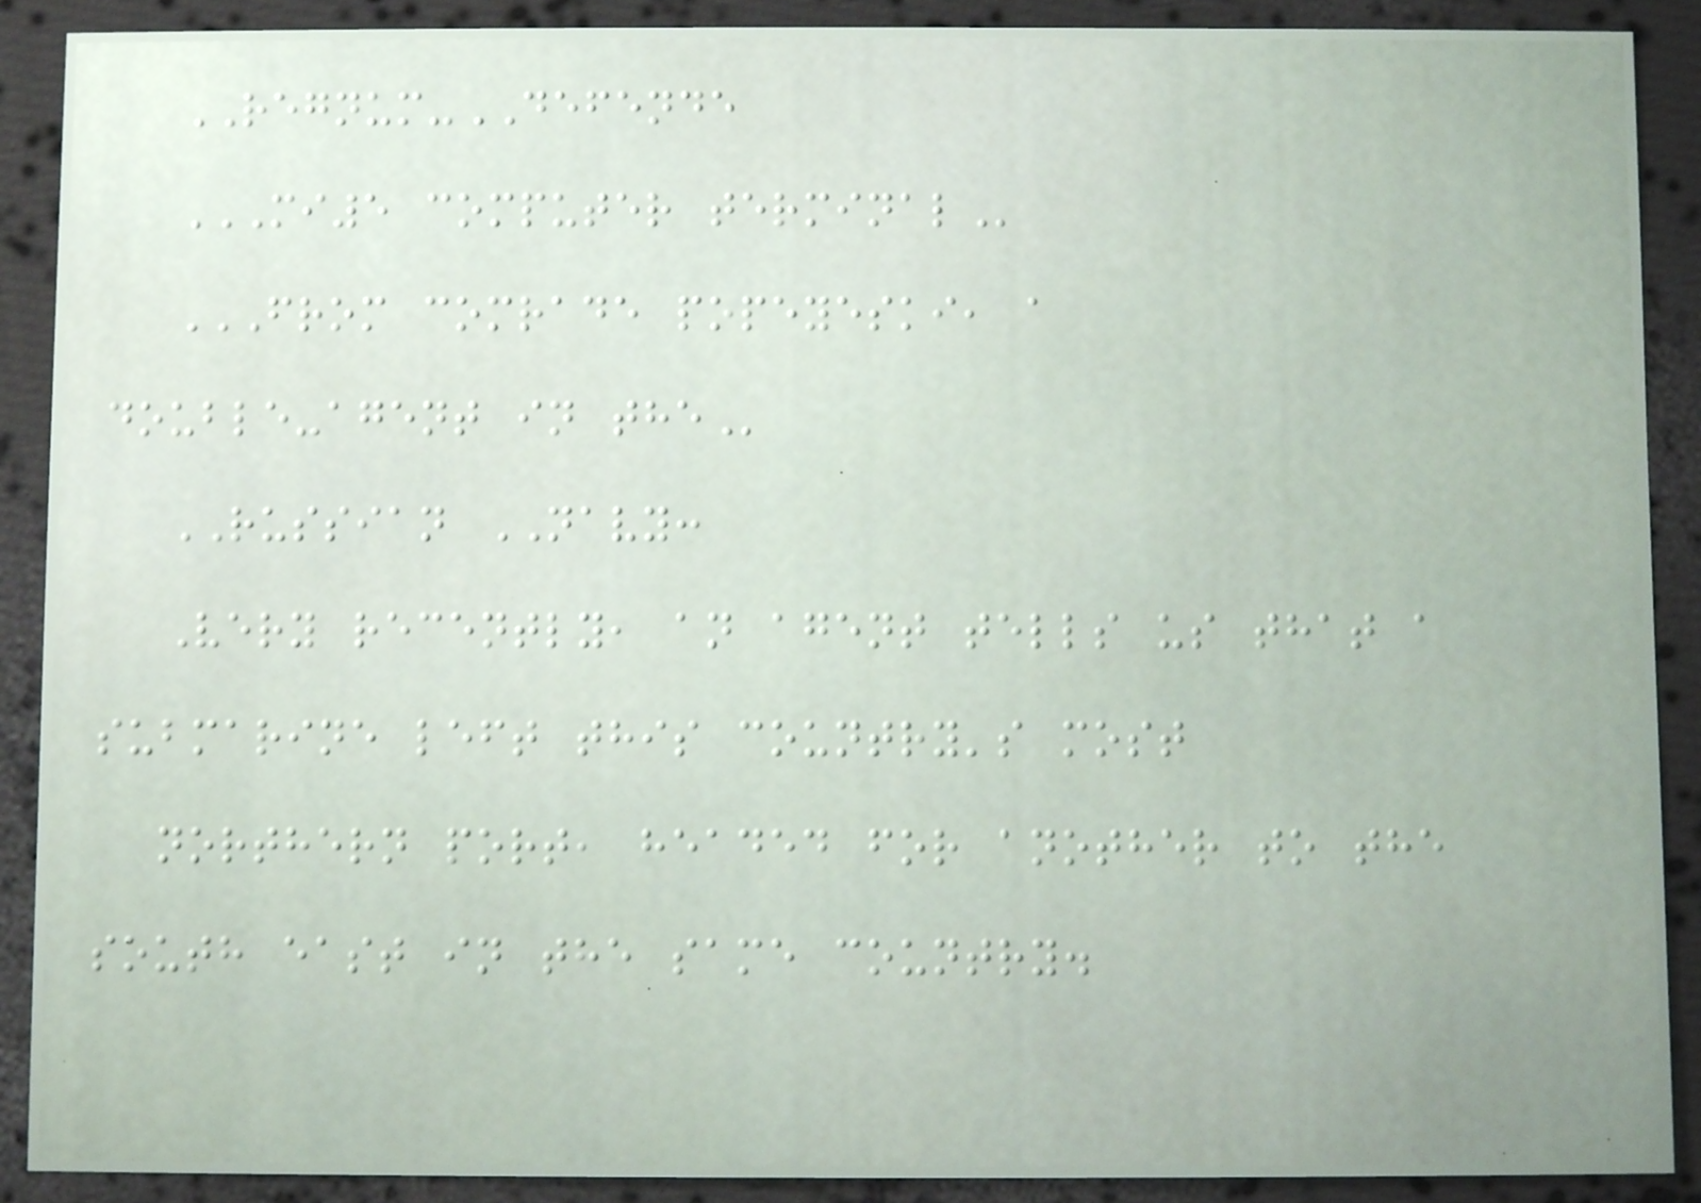REGNUM-DEFENDE
MI5 COMPUTER TERMINAL
FROM COMRADE POPEYESKI, A
DOUBLE-AGENT IN THE
RUSSIAN NAVY:
Very recently, an agent tells us that a
submarine left this country's most
northern port, headed for another to the
south east in the same country.
